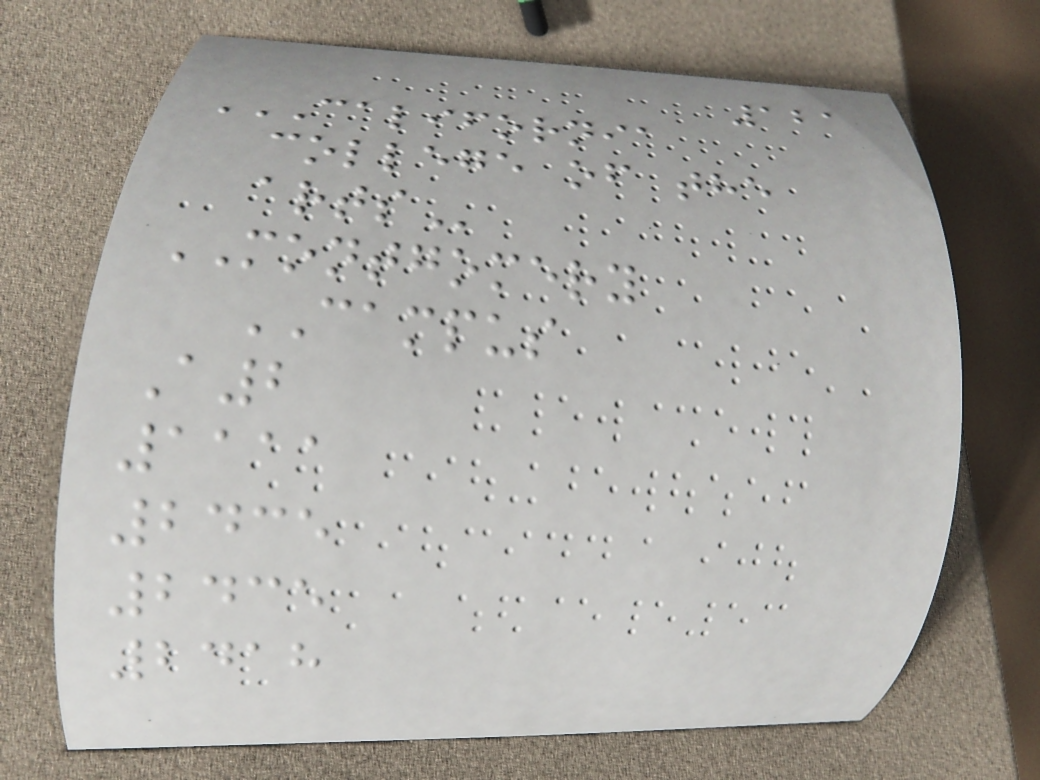121
CALIFORNIA
COLLEGE OF THE
ARTS
MONTGOMERY
CAMPUS
A2
1111
2435
2435
2418
